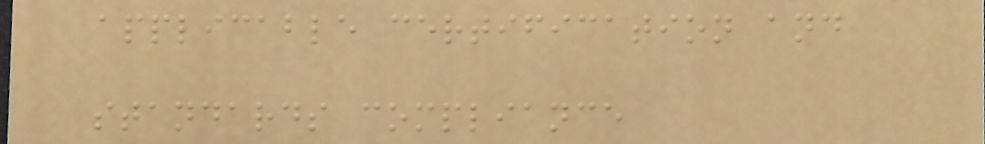applicable certification and
standards compliance
